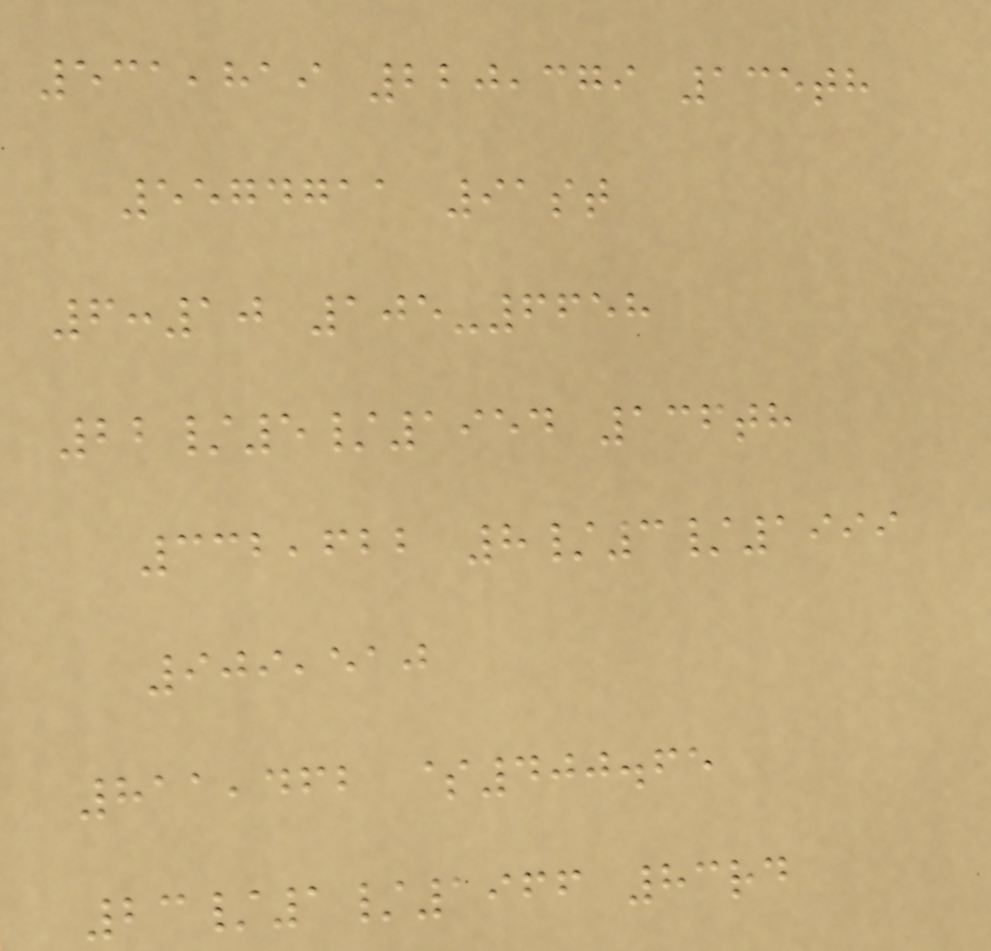531,819 220,379 135th
5574711 91st
6:10 105-6658
22/5/1954 136th
332,622 8/3/1999
909,510
811,462 $400.65
23/1/1966 83rd
